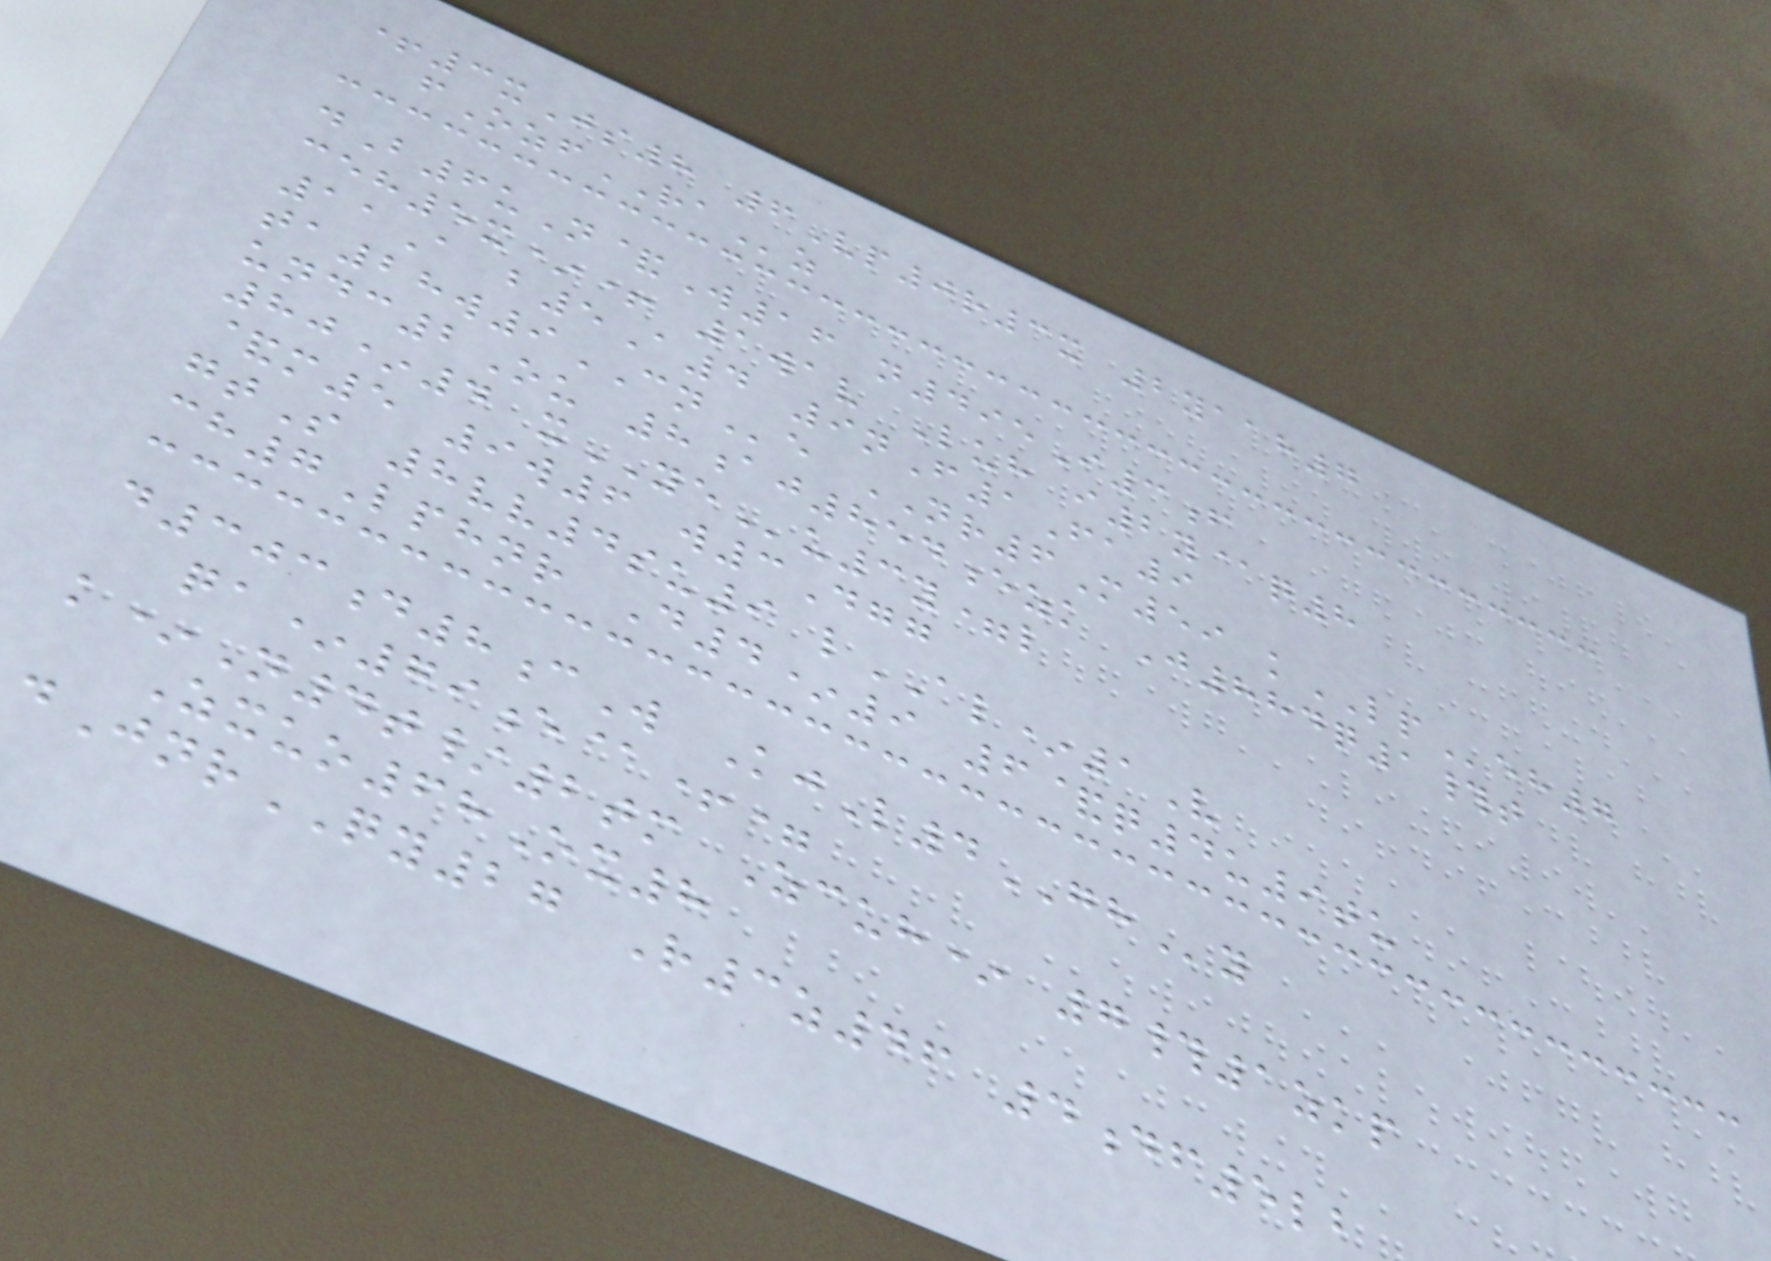+3xJs8 6Vp0r3x 2yaah7
fOzfRAz
dB6uN&W16 n495I3f
ceh5x*+ 1wav Luh i2y@q8
11A b5A4 9nF1Fa9
ta28w9CNe NR6M59 kLPeh7
undc2Ou 8aj854ezk J884q1#t
80*4 xYEu3y=l
&m5 9w6 w3Dgg
gtS 8vv4su9 lAL*1V
ch7Lphnr D4*9 6&q4u9tu
d303d8cW KjL4GHy
qa*79e@+=
k*N4t/2tm Zcuh* 7#1zkp
Zxuo68Ox8
dJnrQY27 R3z46 4df5lb
